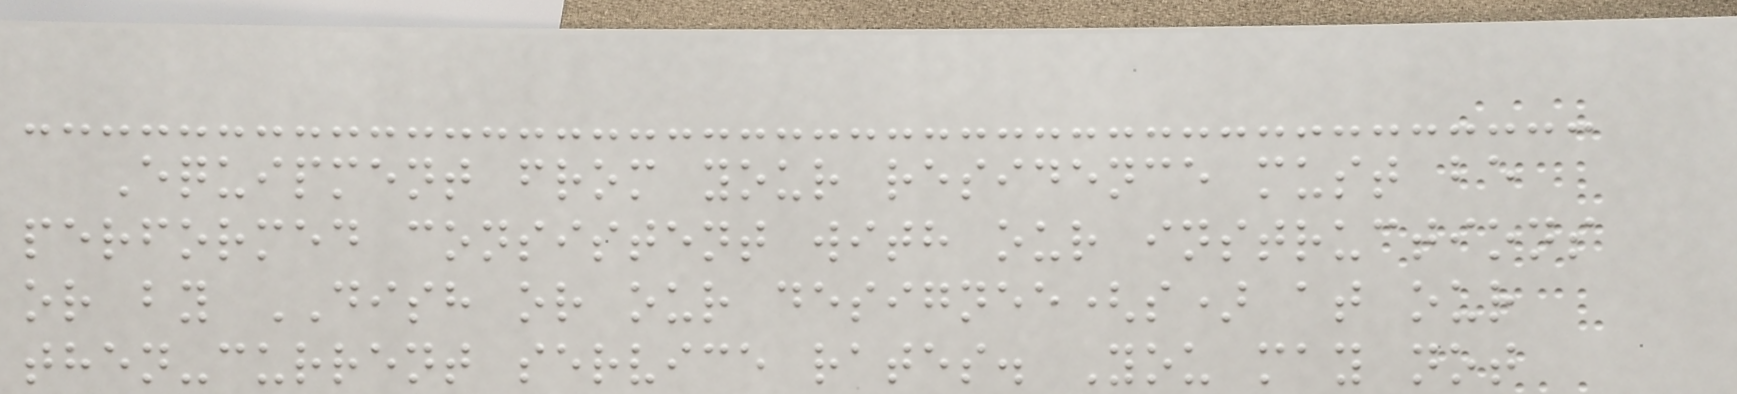Equipment from your residence must be
performed consistent with our instructions
or by DISH or our designee(s) at our
then-current service rates. You may not
